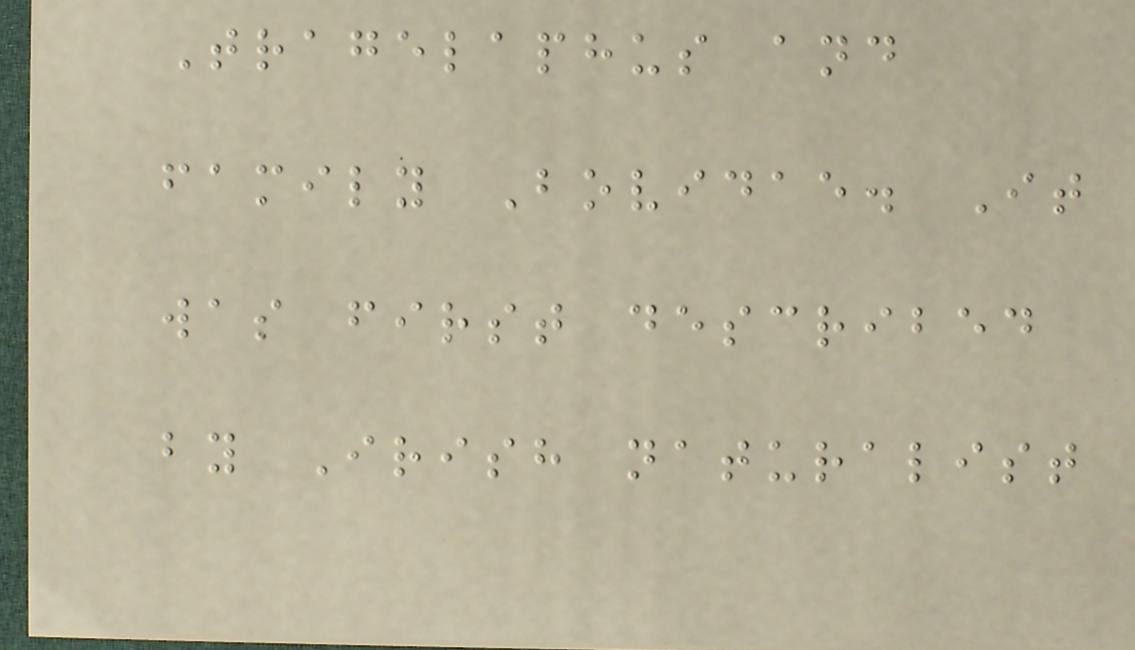Tragelaphus and
family Bovidae. It
was first described
by Irish naturalist
